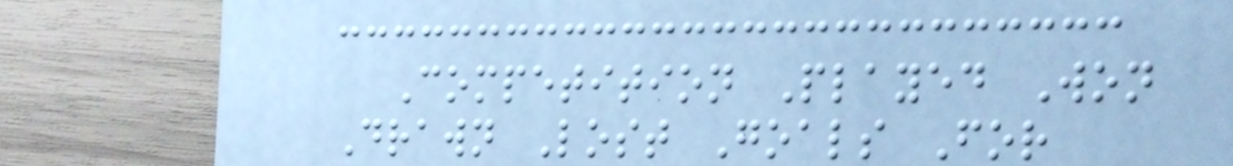Competition Played Won
Drawn Lost Goals For
